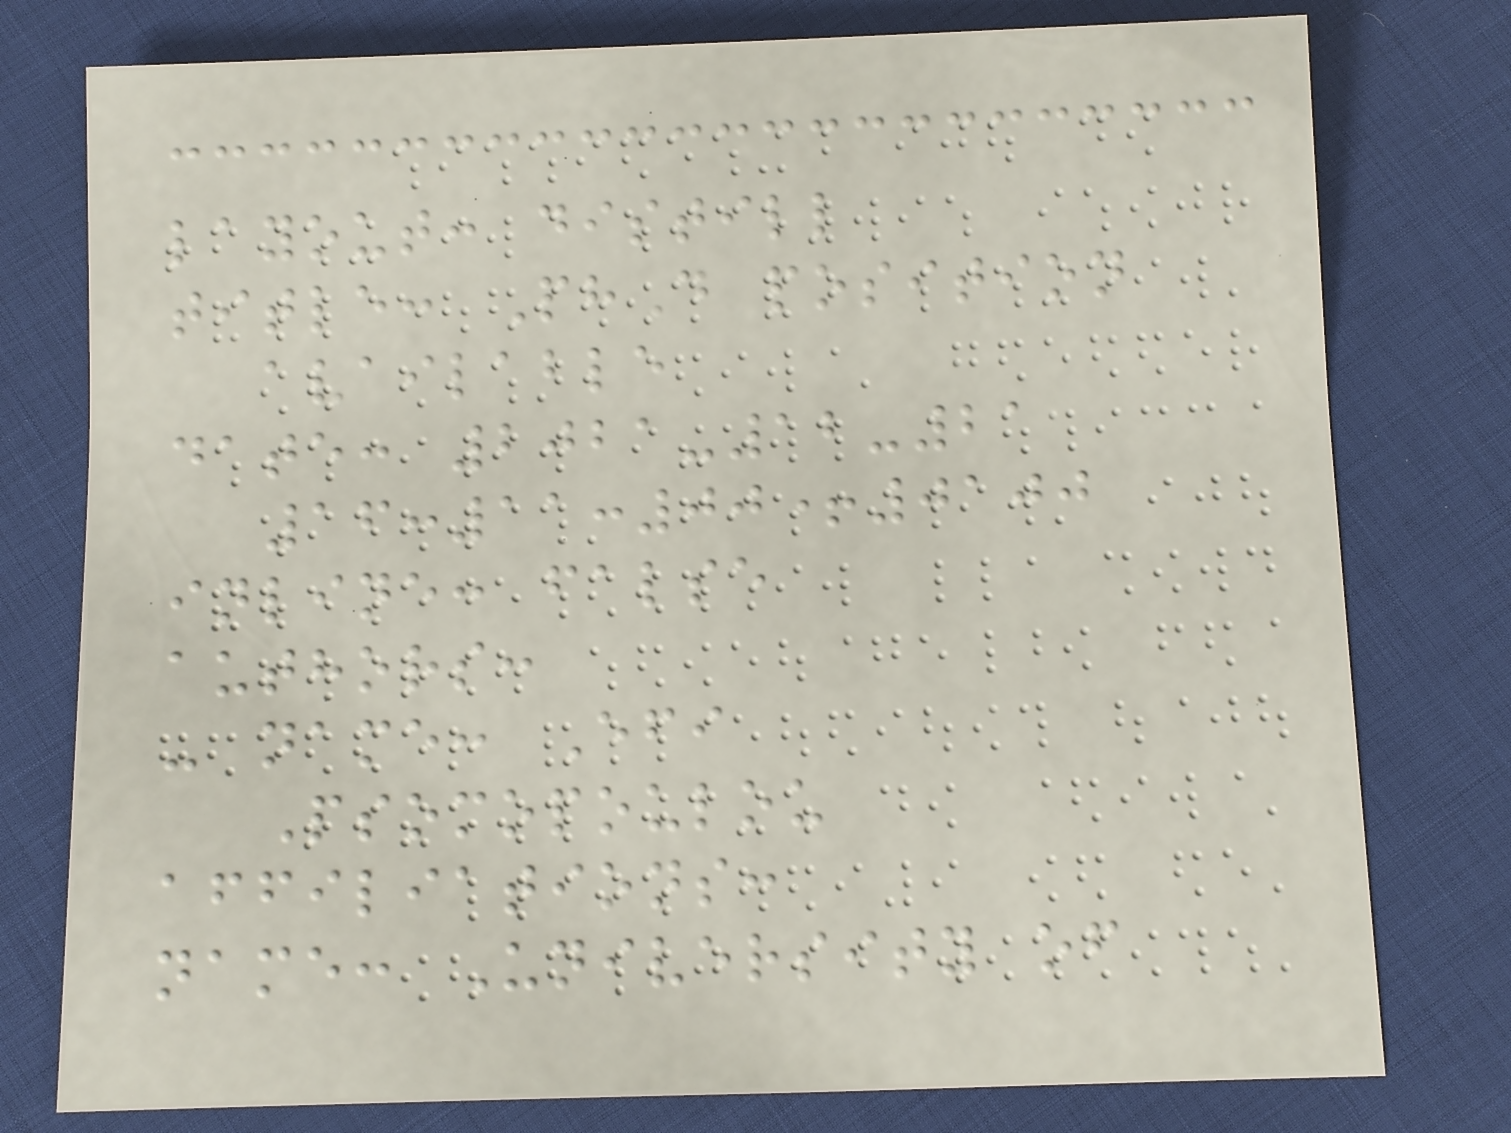layout: distill
title: PhD position
available
date: 2021-12-21
16:11:00+0100
inline: false
authors:
- name: Efi
Psomopoulou
affiliations:
name: University of
